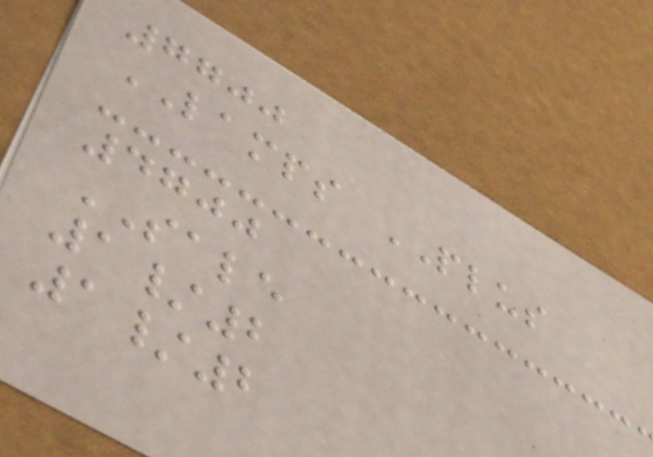7700
LAMPS PLUS
4700
SALE
1/2
1/2
